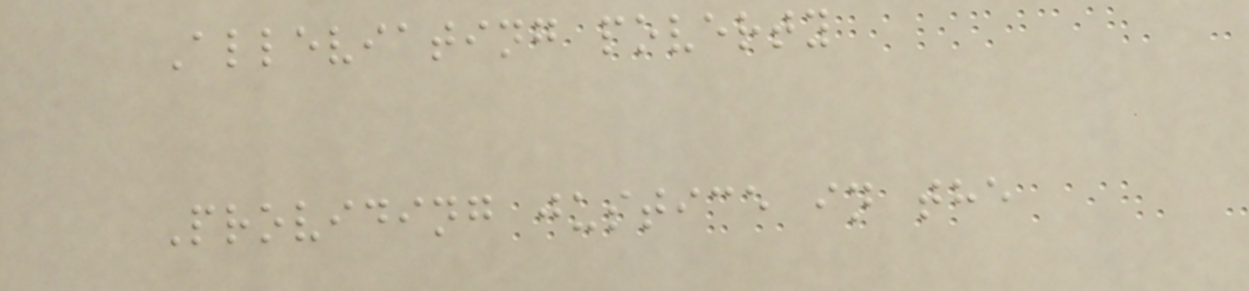Alleviating poverty
Providing justice in the
